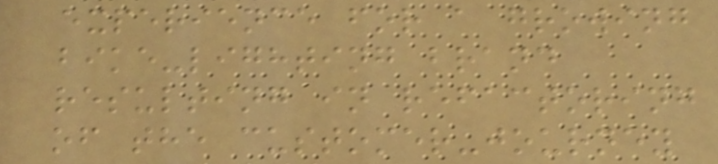experience for a growing
bike-lighting brand
resulting in refactoring
of the customer-journey
